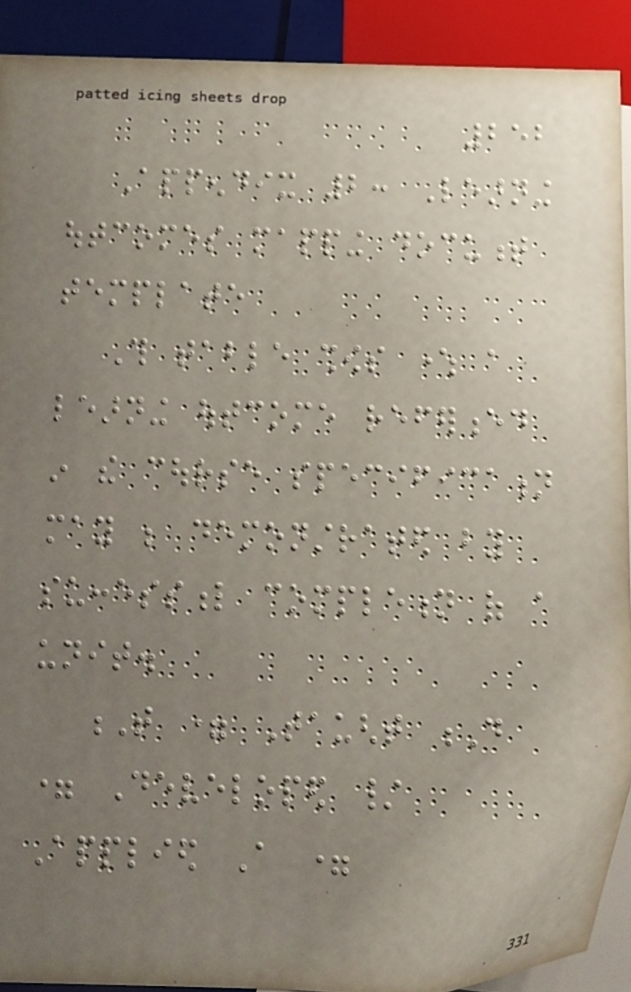252
Appendix 2: Learning
outcomes mapping document
template
This table shows where a
learning outcome referenced
in the course specification
may be demonstrated by
successful completion of a
unit.
T = Taught D
= Developed /
Applied A =
